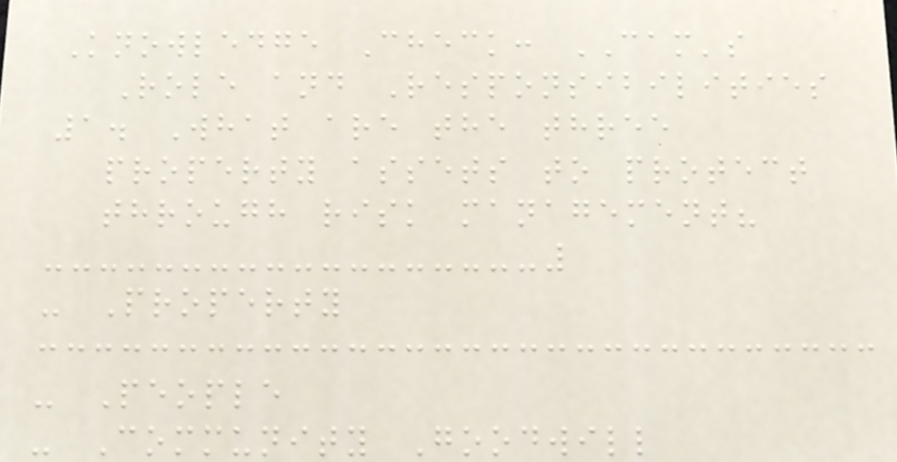Knowledge Check: CAM's
Role and Responsibilities
1. What are the three
property assets to protect
through risk management?
- Property
- People
- Community Goodwill
